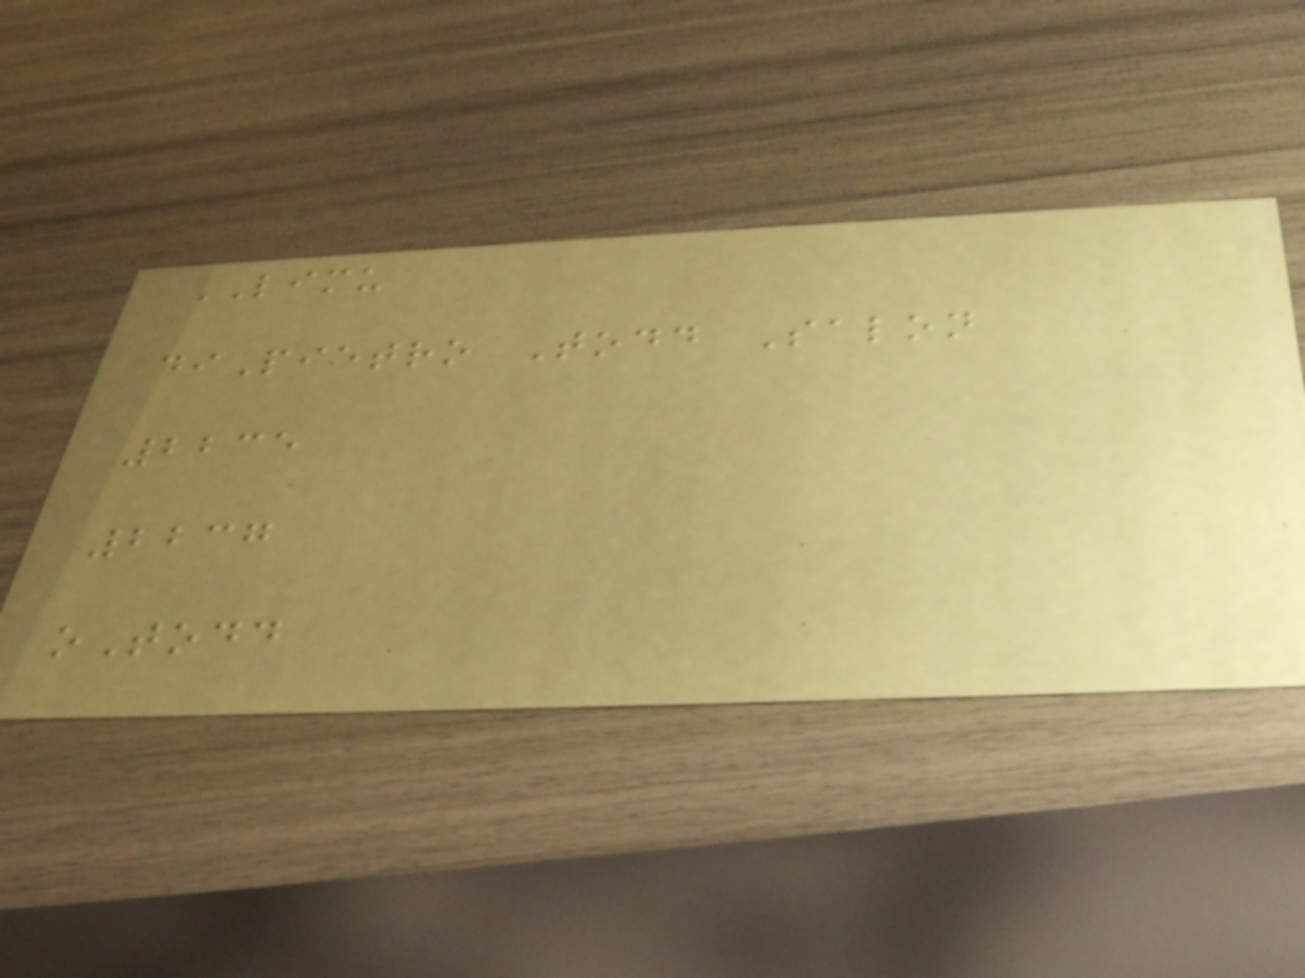LIMU
diPietro Todd Salon
2235
2237
oTodd
